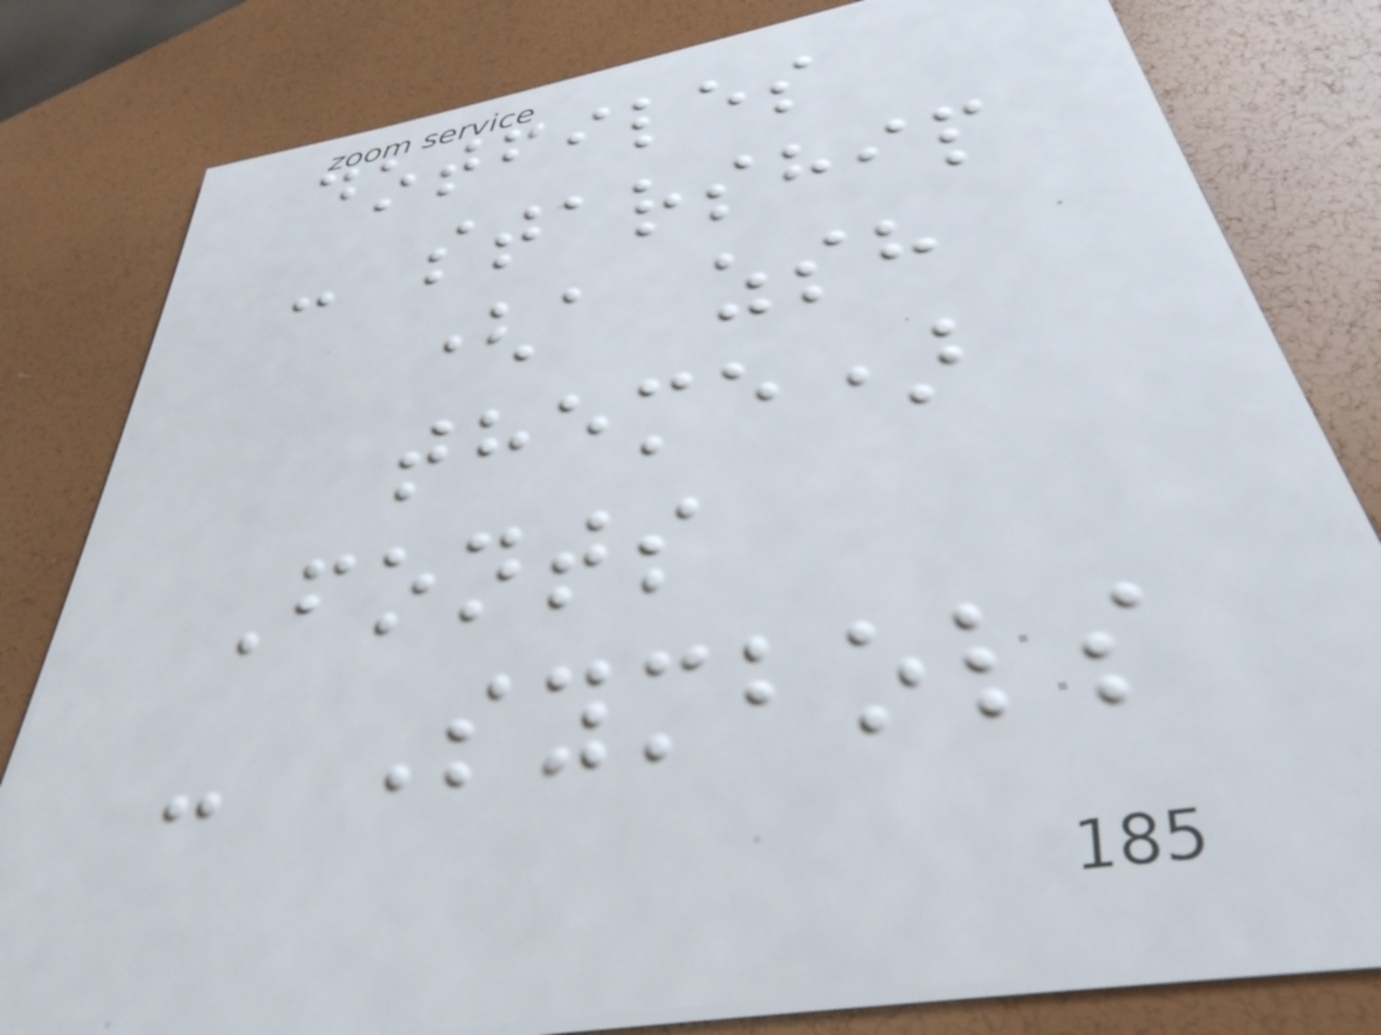dotfiles
- starship
(a zsh
theme)
Fonts
- Symbols
